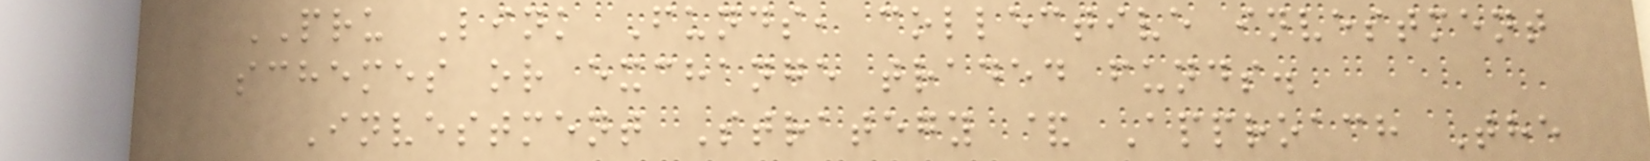PRU Link Funds, collective investment
schemes or exchange traded funds.
Investment Strategy & Approach The
